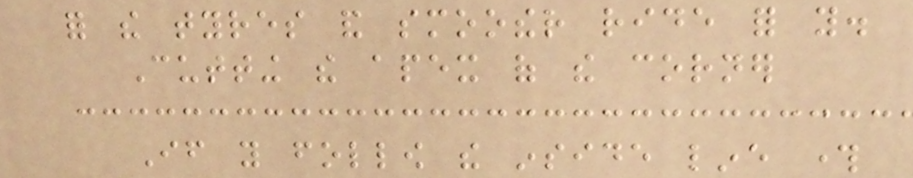for the tyres and smoother ride for you.
Cutting the apex of the corner
If you follow the inside line through
